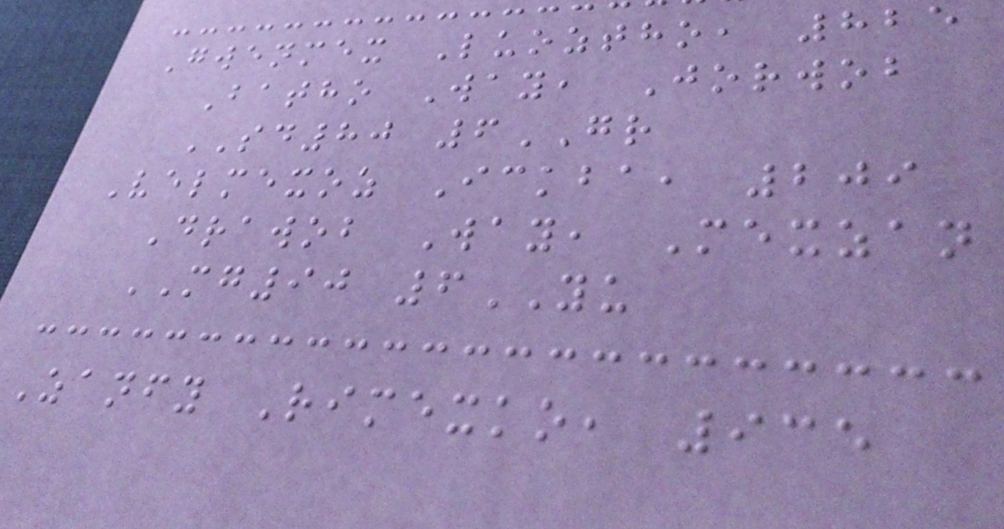Gwenmex Luoztho, 825
Batho Way, Jorwob
SD80 6GR
Velmexoz Ickba, 209
Drawob Way, Mexzan
MG90 6YU
Zanfy Rimexko, 935
